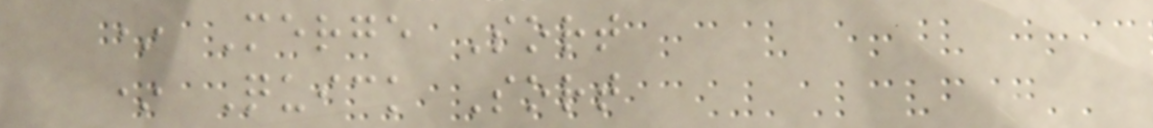* Merge Sort
* Quick Sort
